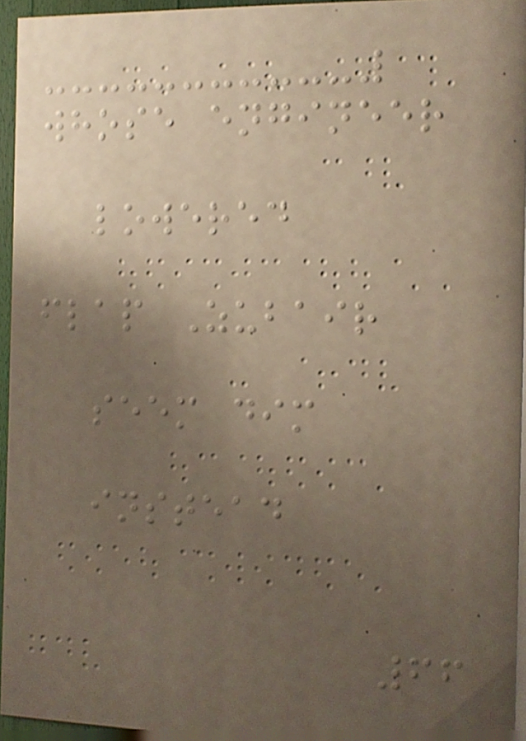whose engineer
lowered
flap Zubair
seem dim
instead
66
